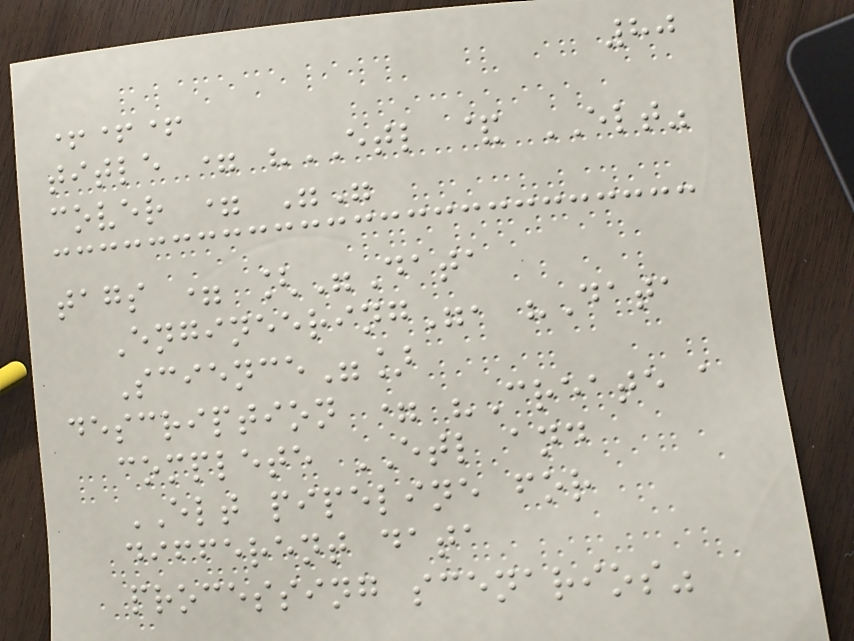80
+++
title = "ETL & ELT"
cover = ""
tags = ["Data
Engineering", "Data
Science"]
description = "Create a
complete ETL and
ELT pipeline for
different data
processing scenarios"
